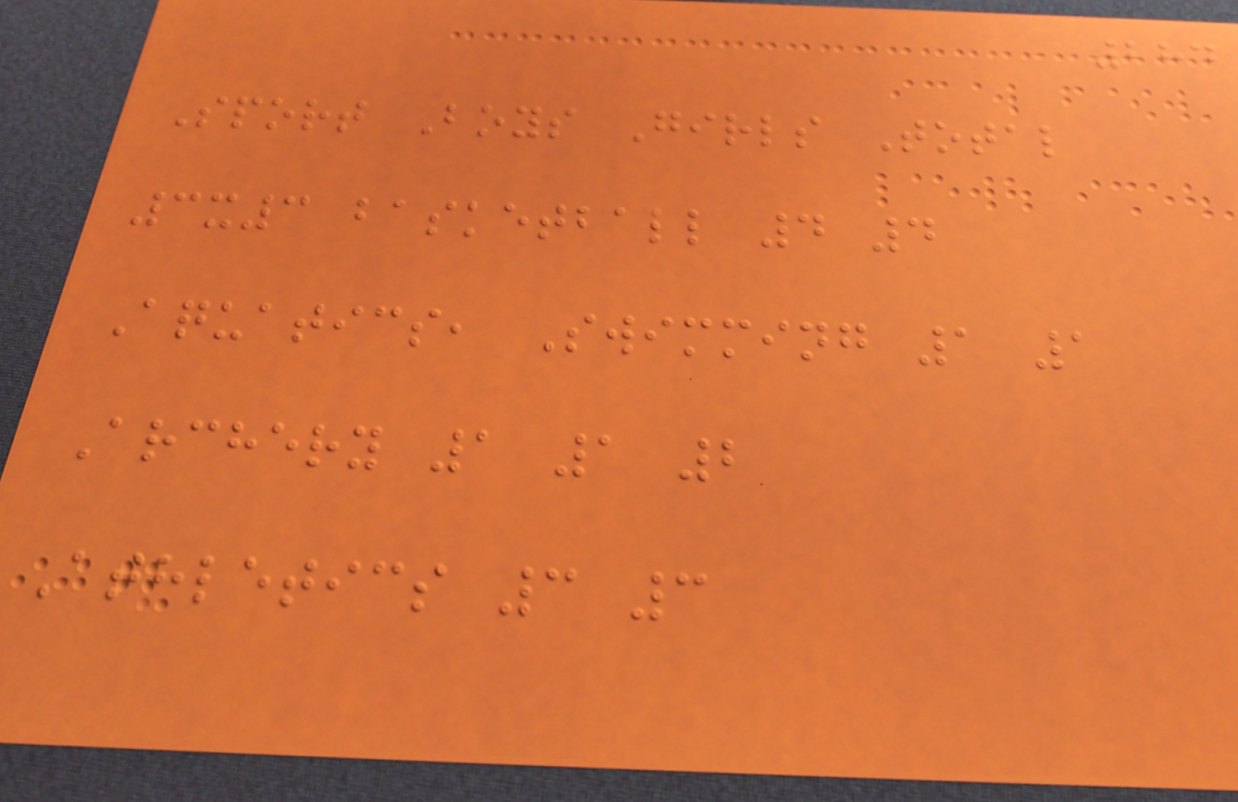284
Sport Boys Girls Total
3x3 basketball 4 4
Aquatics, Swimming 1 1
Archery 1 1 2
Athletics 3 3
